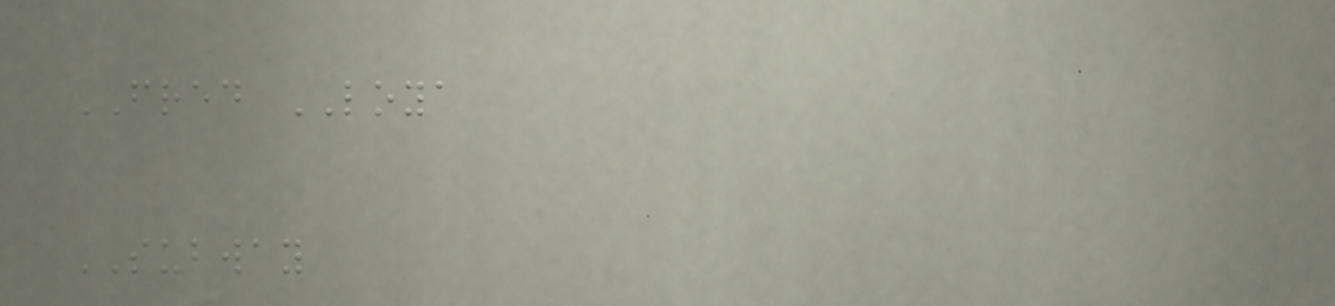FRED LOYA
SUBWAY
